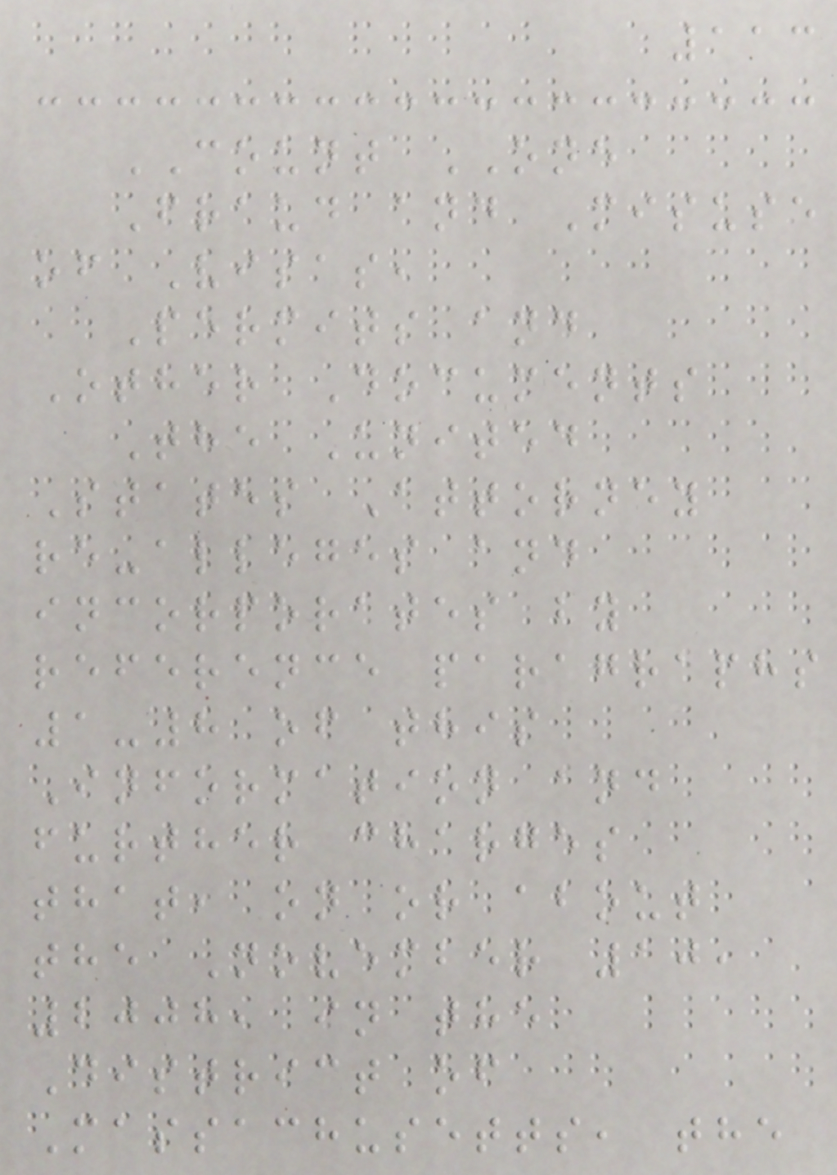113
COUNT ONE
Fraud and Misuse
of Visas,
Permits and
Other Documents
The United
States Attorney
re-alleges and
incorporates by
reference paragraphs
1-8 of this
Information and
further charges
that, on or about
the November 10,
2008, in the
District of
Massachusetts, the
